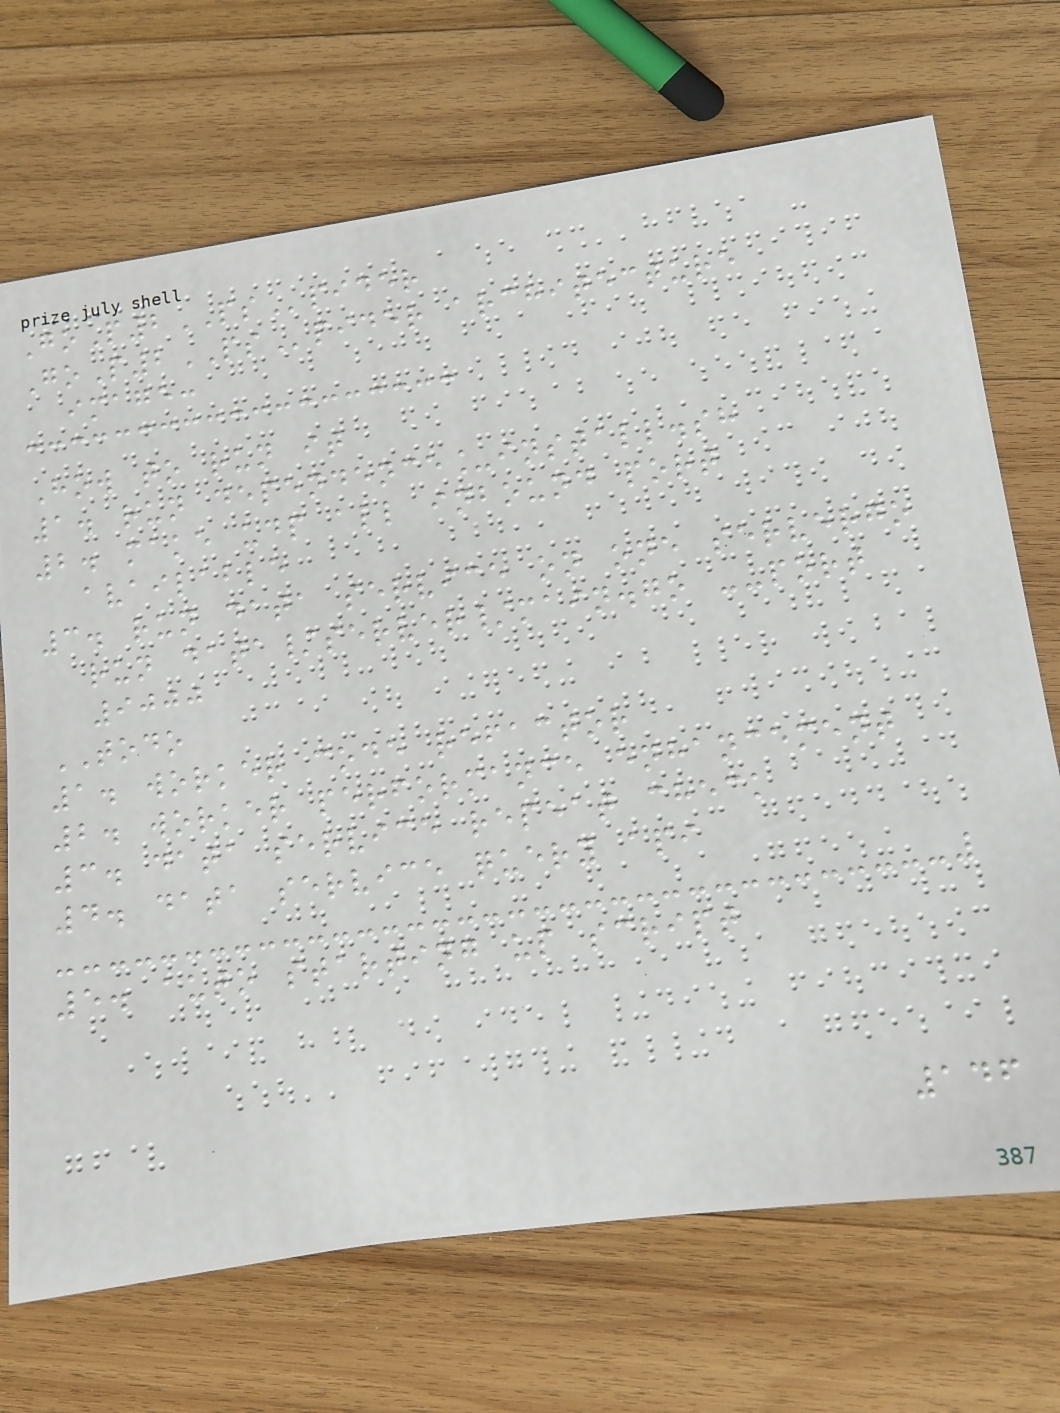GoP2PSpider
GoP2PSpider architecture
image:
How to run it
1. run dependence_install.sh
2. make udp all inbound port
available
3. run data service on one servergo
run data/server/main.go --port
9000
TODO
1. worker code refactor
2. worker performance enhancement
3. data service repeat check
4. data service query api
5. auto starting up script
146
